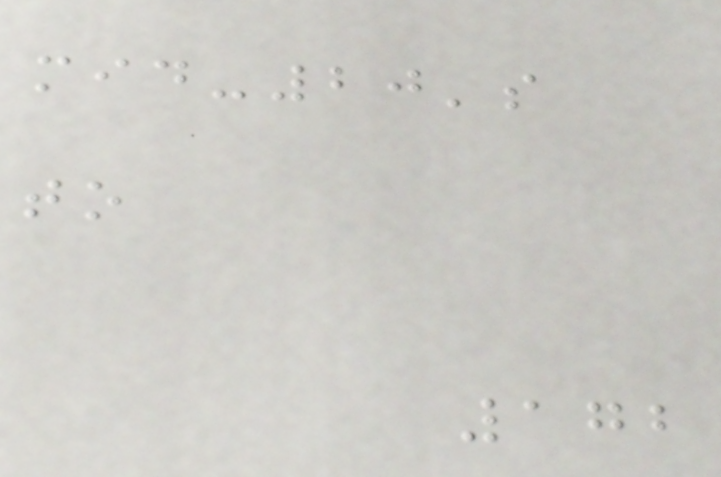mid-20's
to
172
